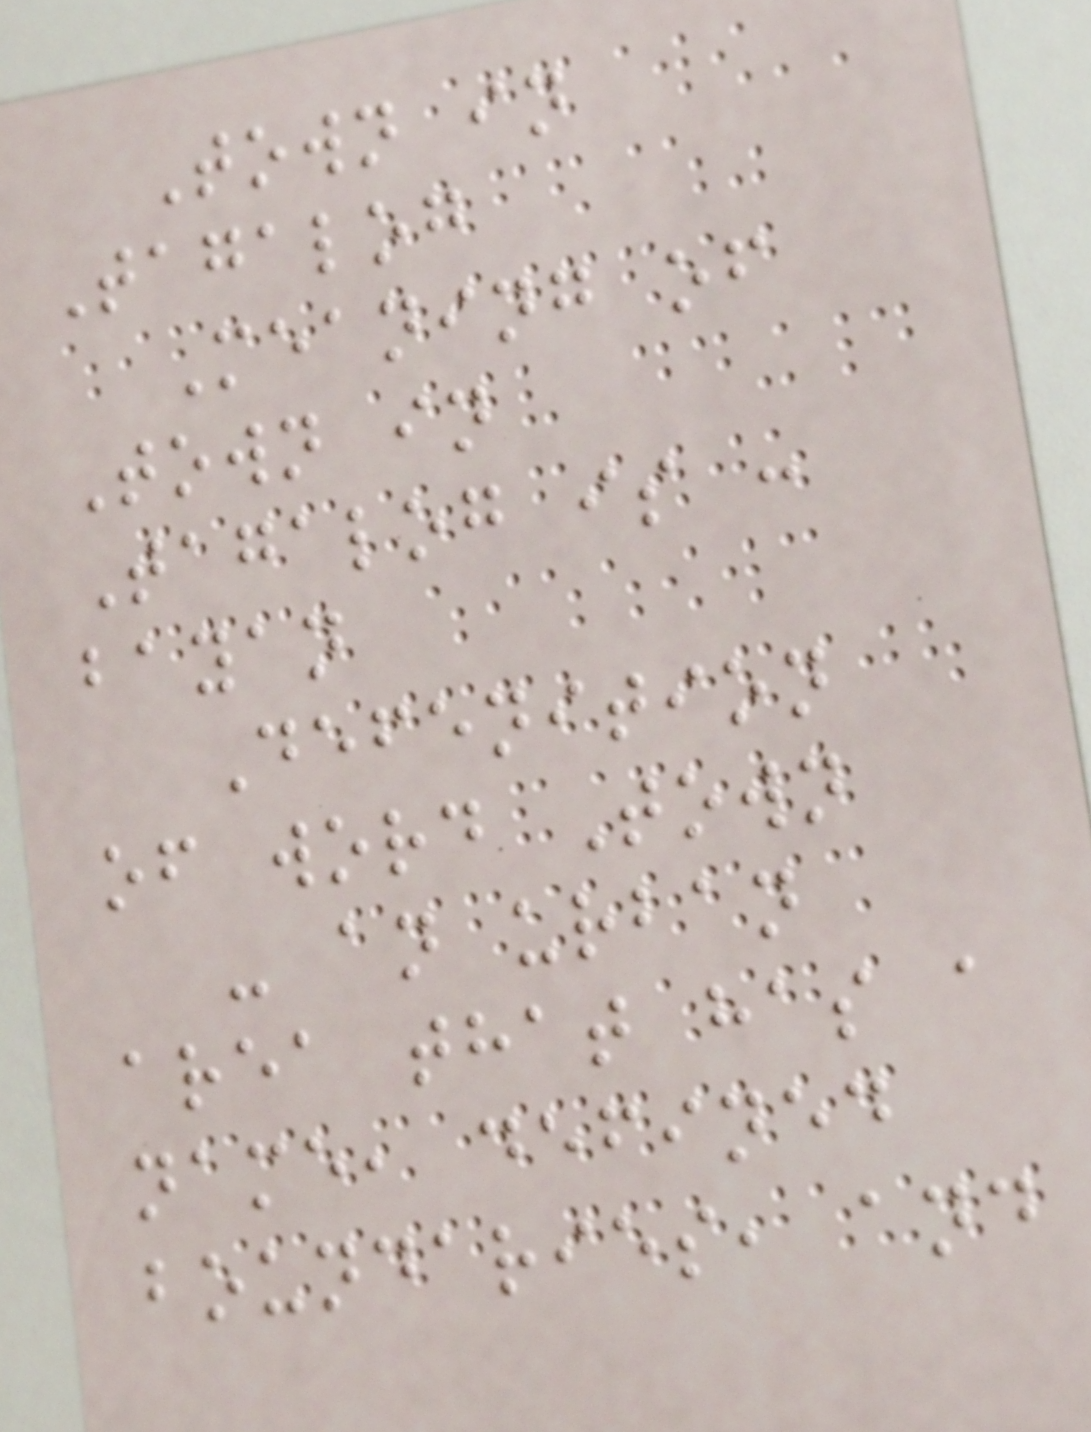Town in
Tagalog
Meaning of
Town in
Tagalog is :
bayan
Defenition
of word Town
- an urban
area that has a
name, defined
boundaries, and
